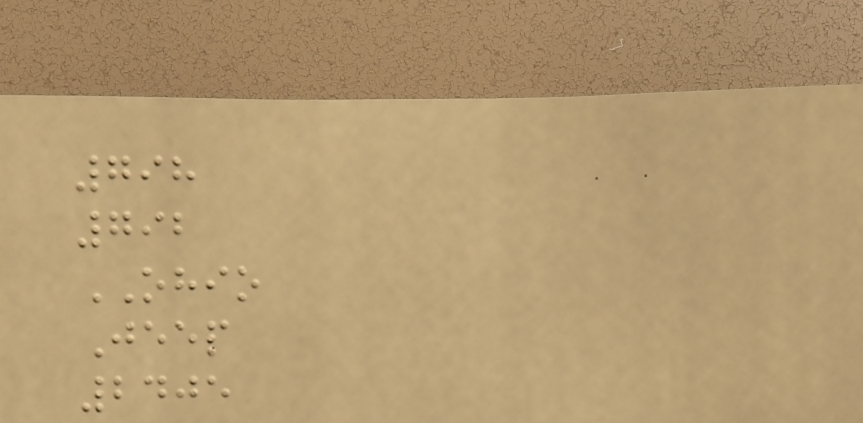798
792
OHIO
Jeep
2405
